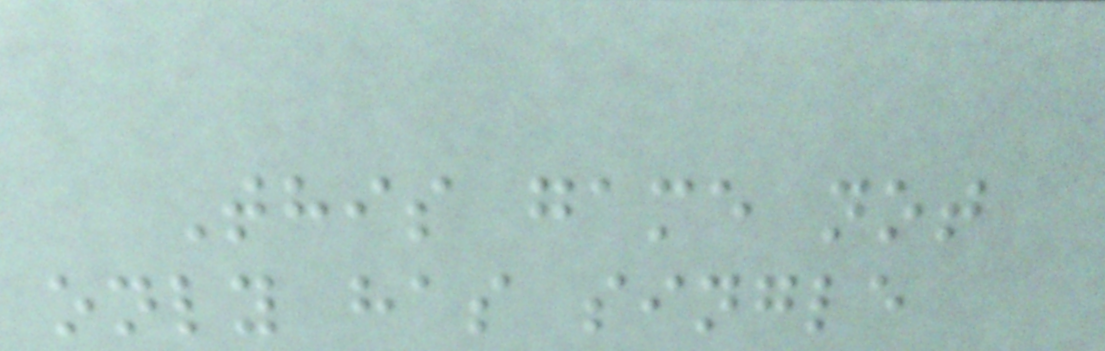This game not
only has single
